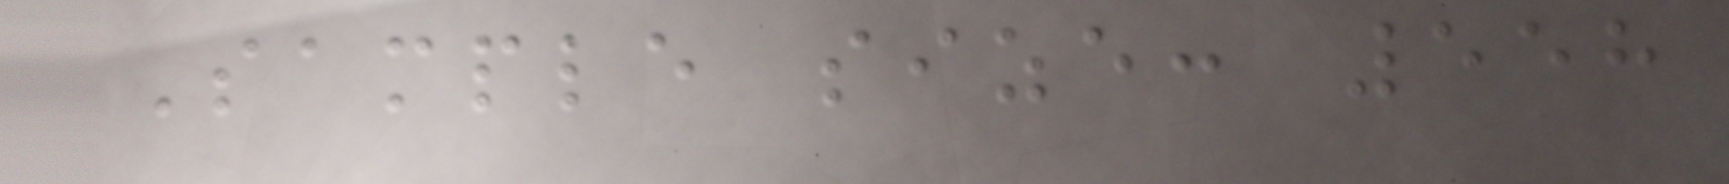Sample size: 558
